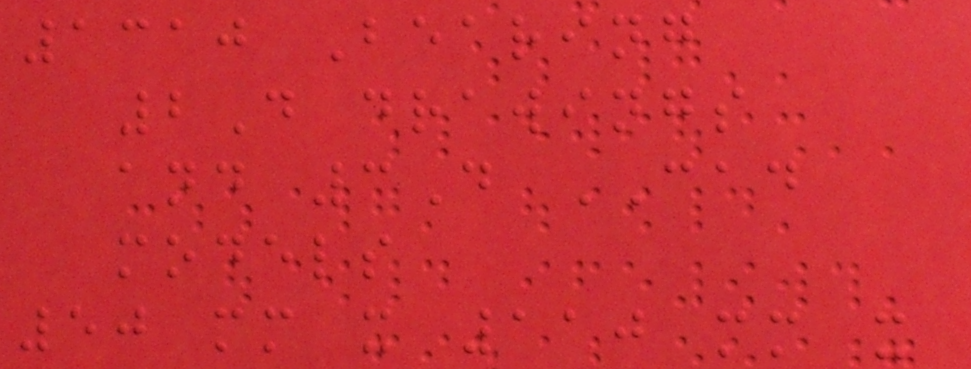1310 Bearing
2D drawings
and 3D CAD
models
50 mm x 110 mm x
